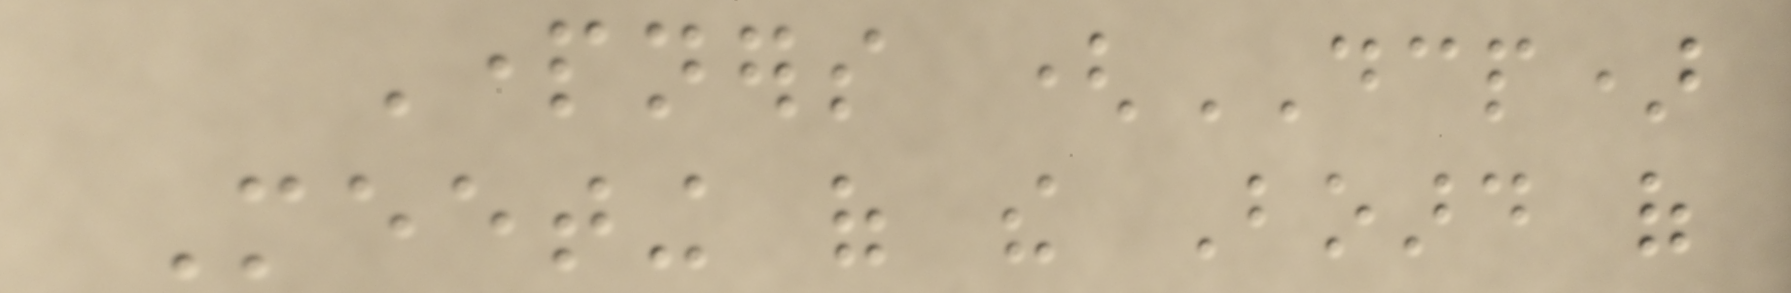Partners (DCP)
Meeting of the Board of
